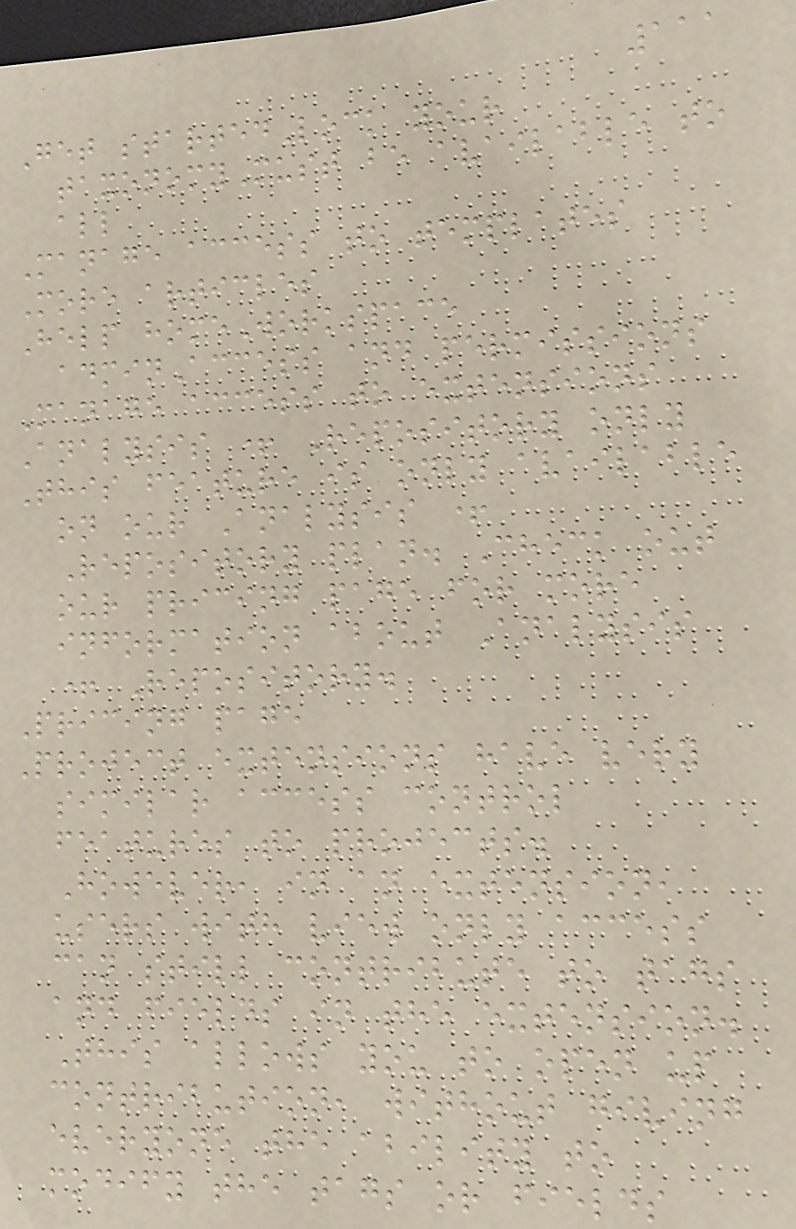111
Get startedLock your
taxonomyMust be available to
all
Manage access to templates
More articles
Help homeWorkspace
adminAccess and permissions
Manage access to extensions
Analysis + Repository only
This feature is only available
on our Analysis +
Repository plan. Check out
our pricing page for more
information about Analysis
+ Repository.
Pricing page
Project extensions have very
similar access control
features to projects.
However, in an extension,
users with view only access
can still contribute to tags
and fields in the extension.
This allows you to open up
contribution, without giving
everyone the ability to
modify the tags or fields
